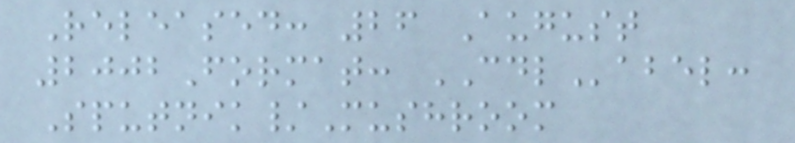Released: 26 August
2002Format: CDLabel:
Sputnik/Mushroom
